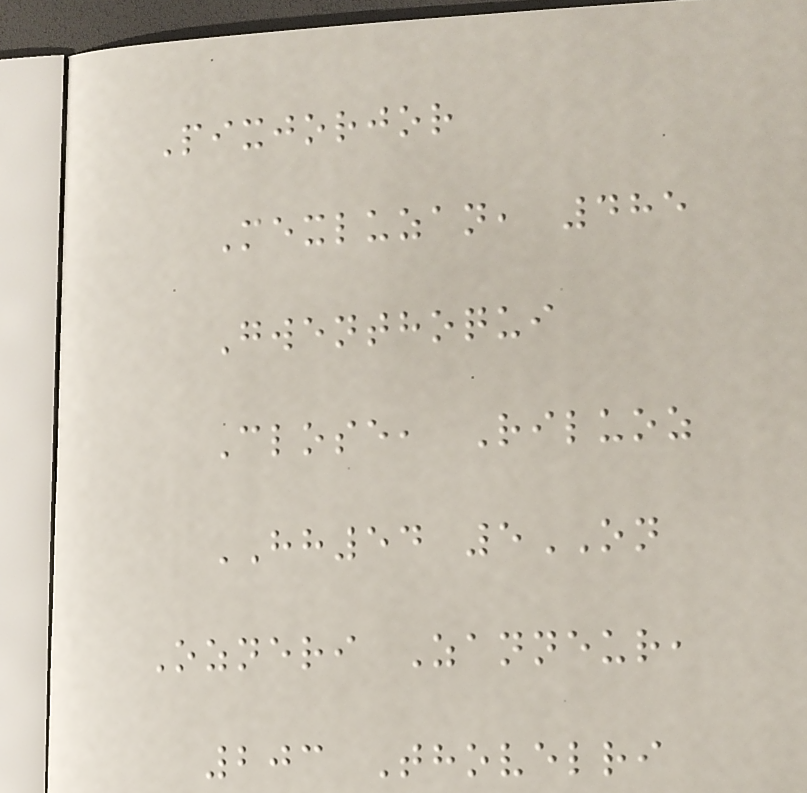Pixjorjor
Mexluzan, 485
Gwenthoqui
Close, Riluoz
HH54 5ON
Ozneri Zanneur,
203 Thovelri
